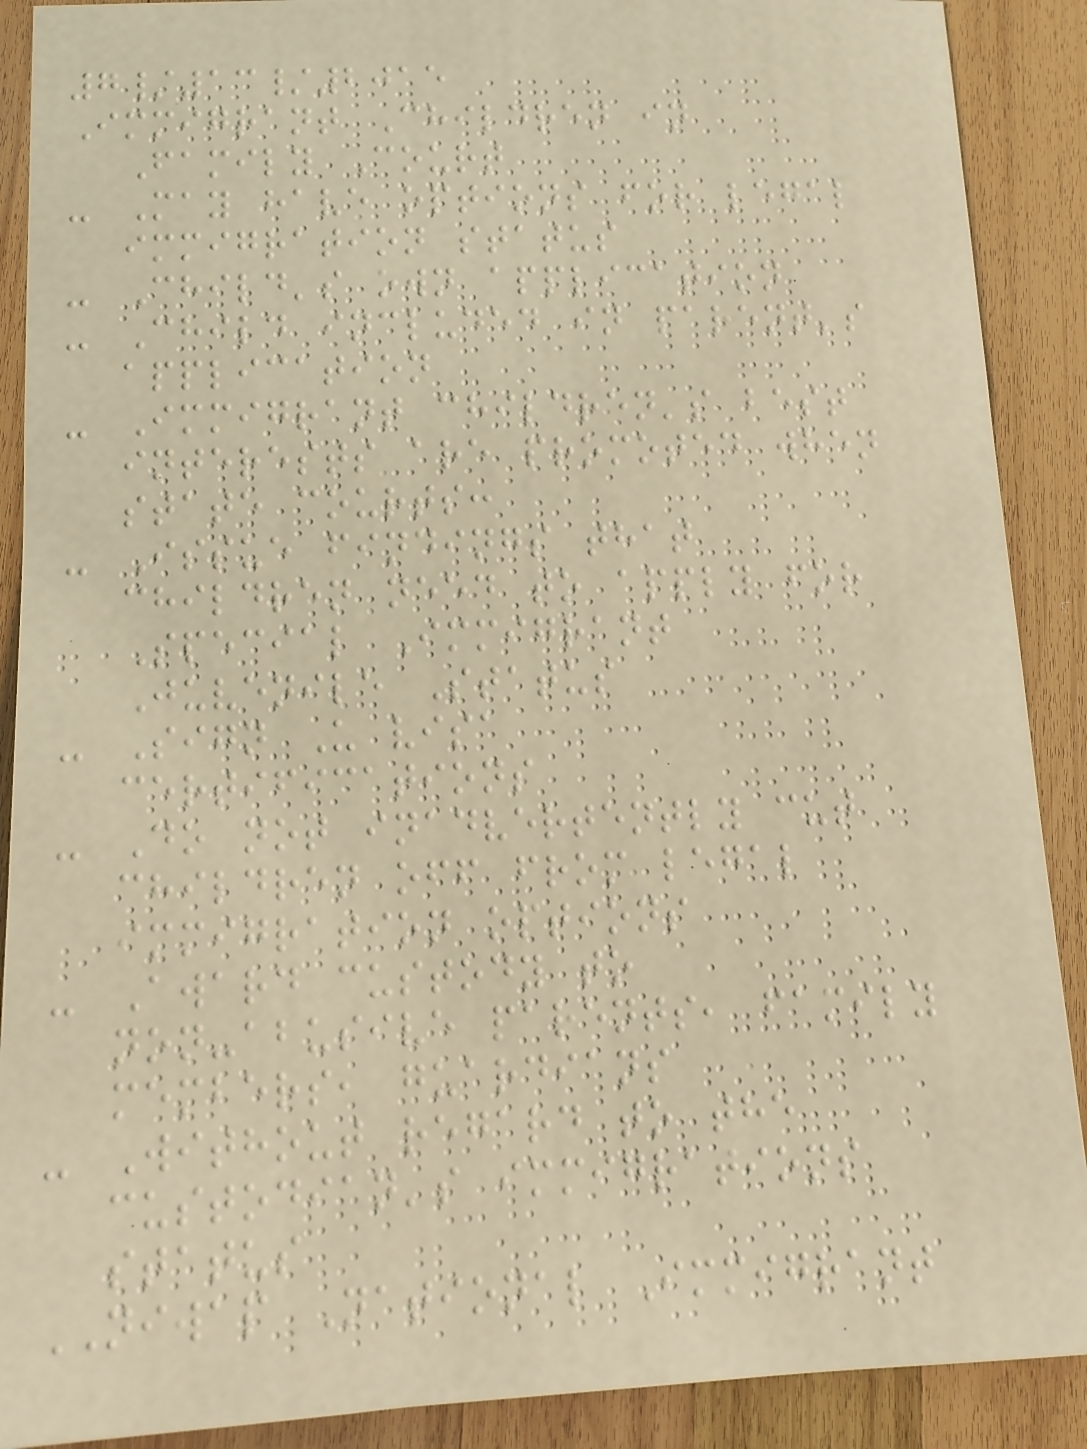7/13/2015
Immigrant Children in
Family Court
- May have options for legal
immigration status
- Child's own application
- Child included in parent's
application
- Immigrant children's best
interests are promoted when
state courts:
- Issue findings that
children need to apply for
Special Immigrant
Juvenile Status
- Sign U visa
certifications
- Do not inadvertently cut
children off from legal
immigration options
- Award custody to
non-abusive parents, family
members, guardians
- Without regard to the
custodian's immigrations
status
NIWAP National Immigrant
